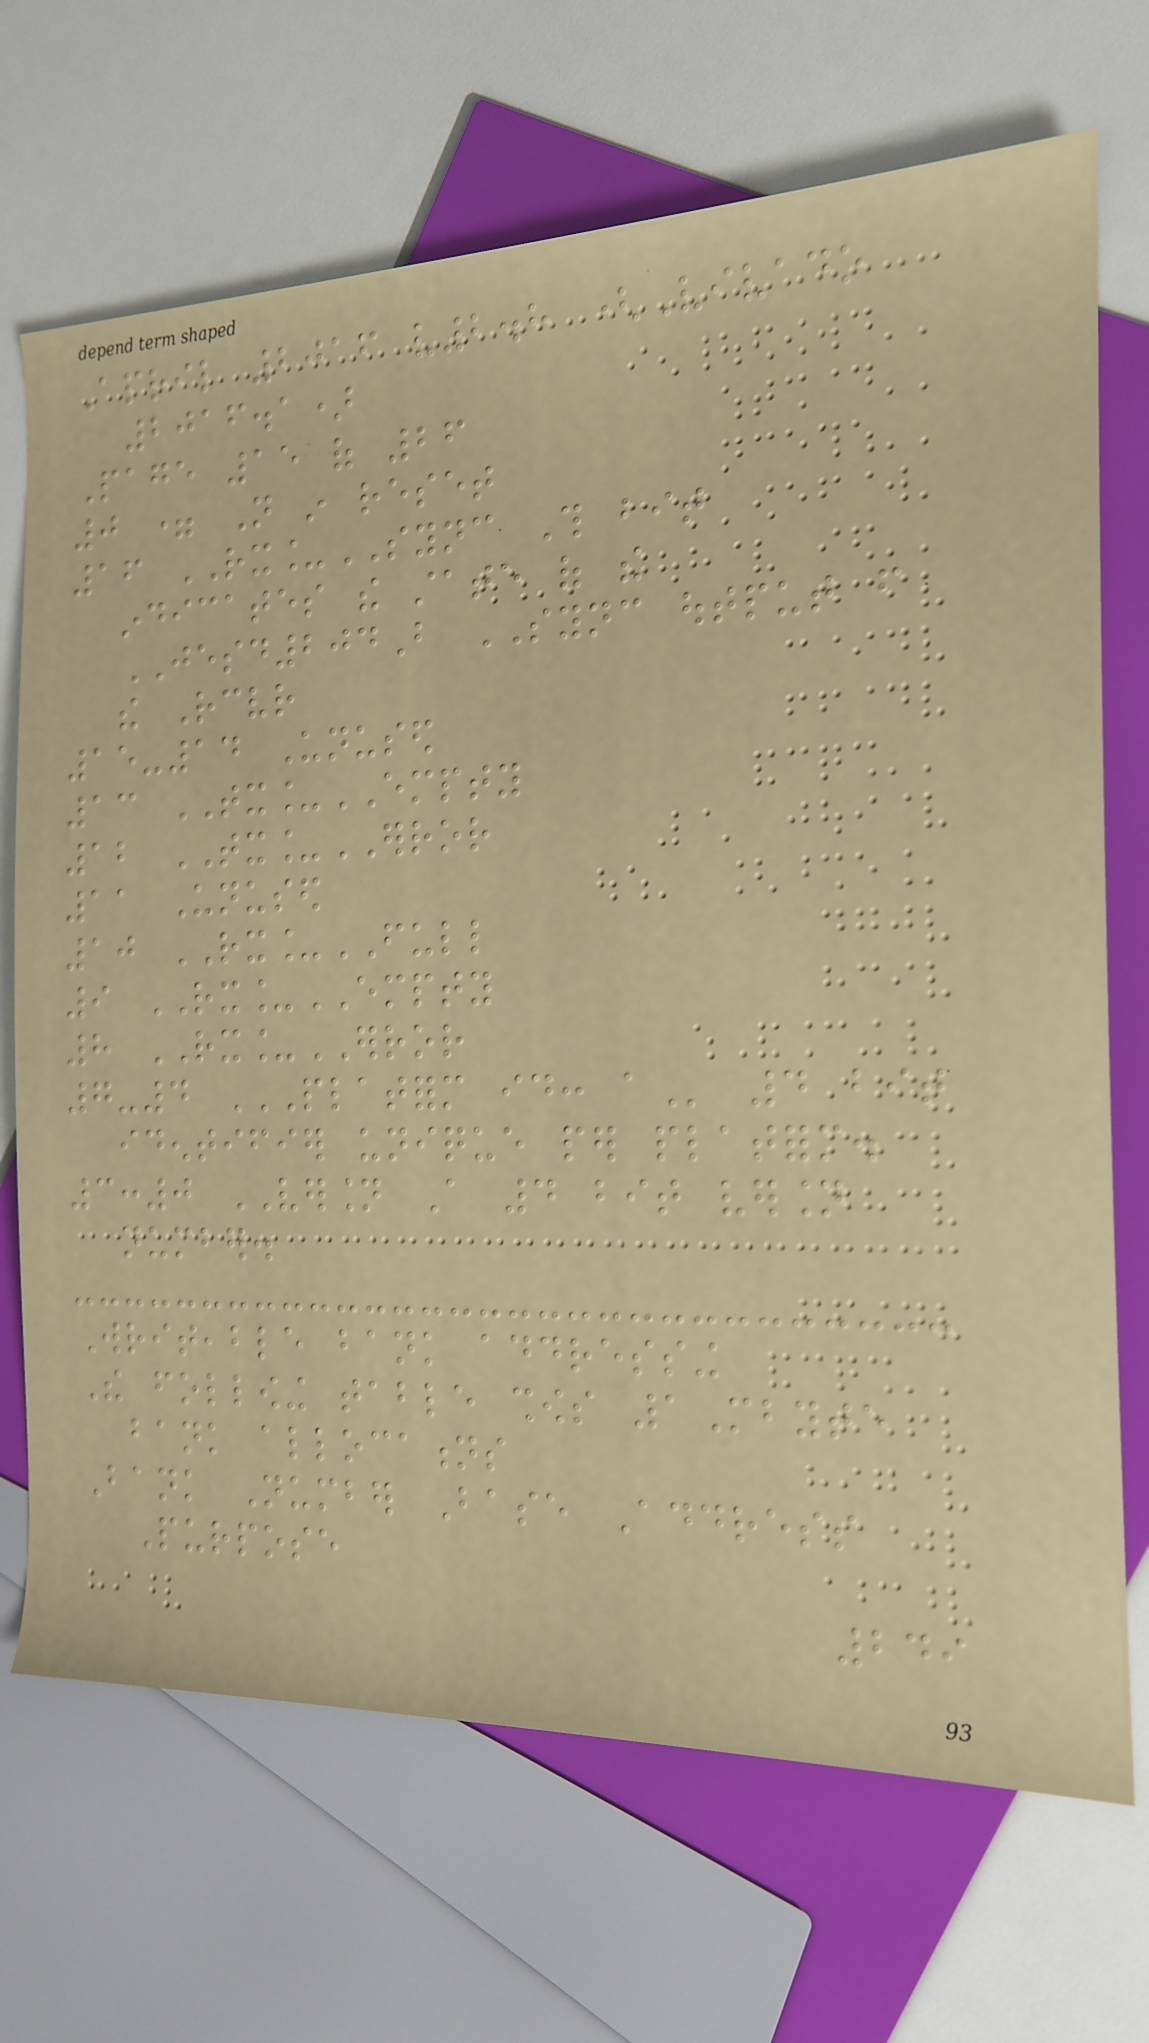April 2016 v2.8 (Vivado
2016.1)
Page 15 of 26
0 = Not in reset
16 RX_SYNC This bit
indicates the state of the
JESD204B SYNC output from
the Receiver
15-14 Unused
13 TX_EMPTY
12 TX_ERROR
11 Unused
10 RX_FULL
9 RX_EMPTY
8 RX_ERROR
7-4 PLATFORM ID: A 4 bit
identifier unique per platform.
3:0 VERSION A 4 bit version
number.
Writeable bank addressing
The following table shows 1Mbyte
bank allocations
Bank Number Base Address
Purpose
249
